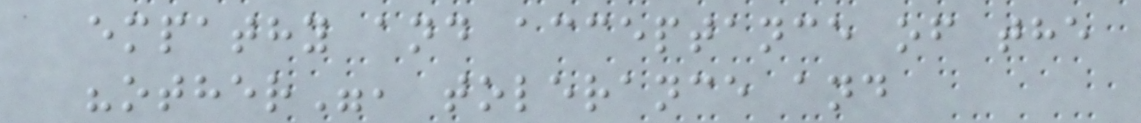empathy and acceptance of the
"other", tolerance and
